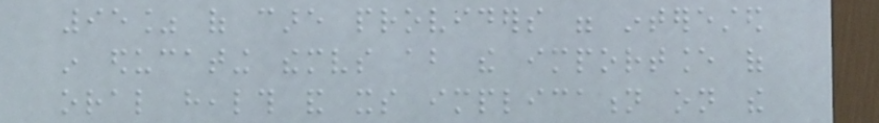95% of care providers were interested
in educating themselves about the importance of
oral health and its implication on the
